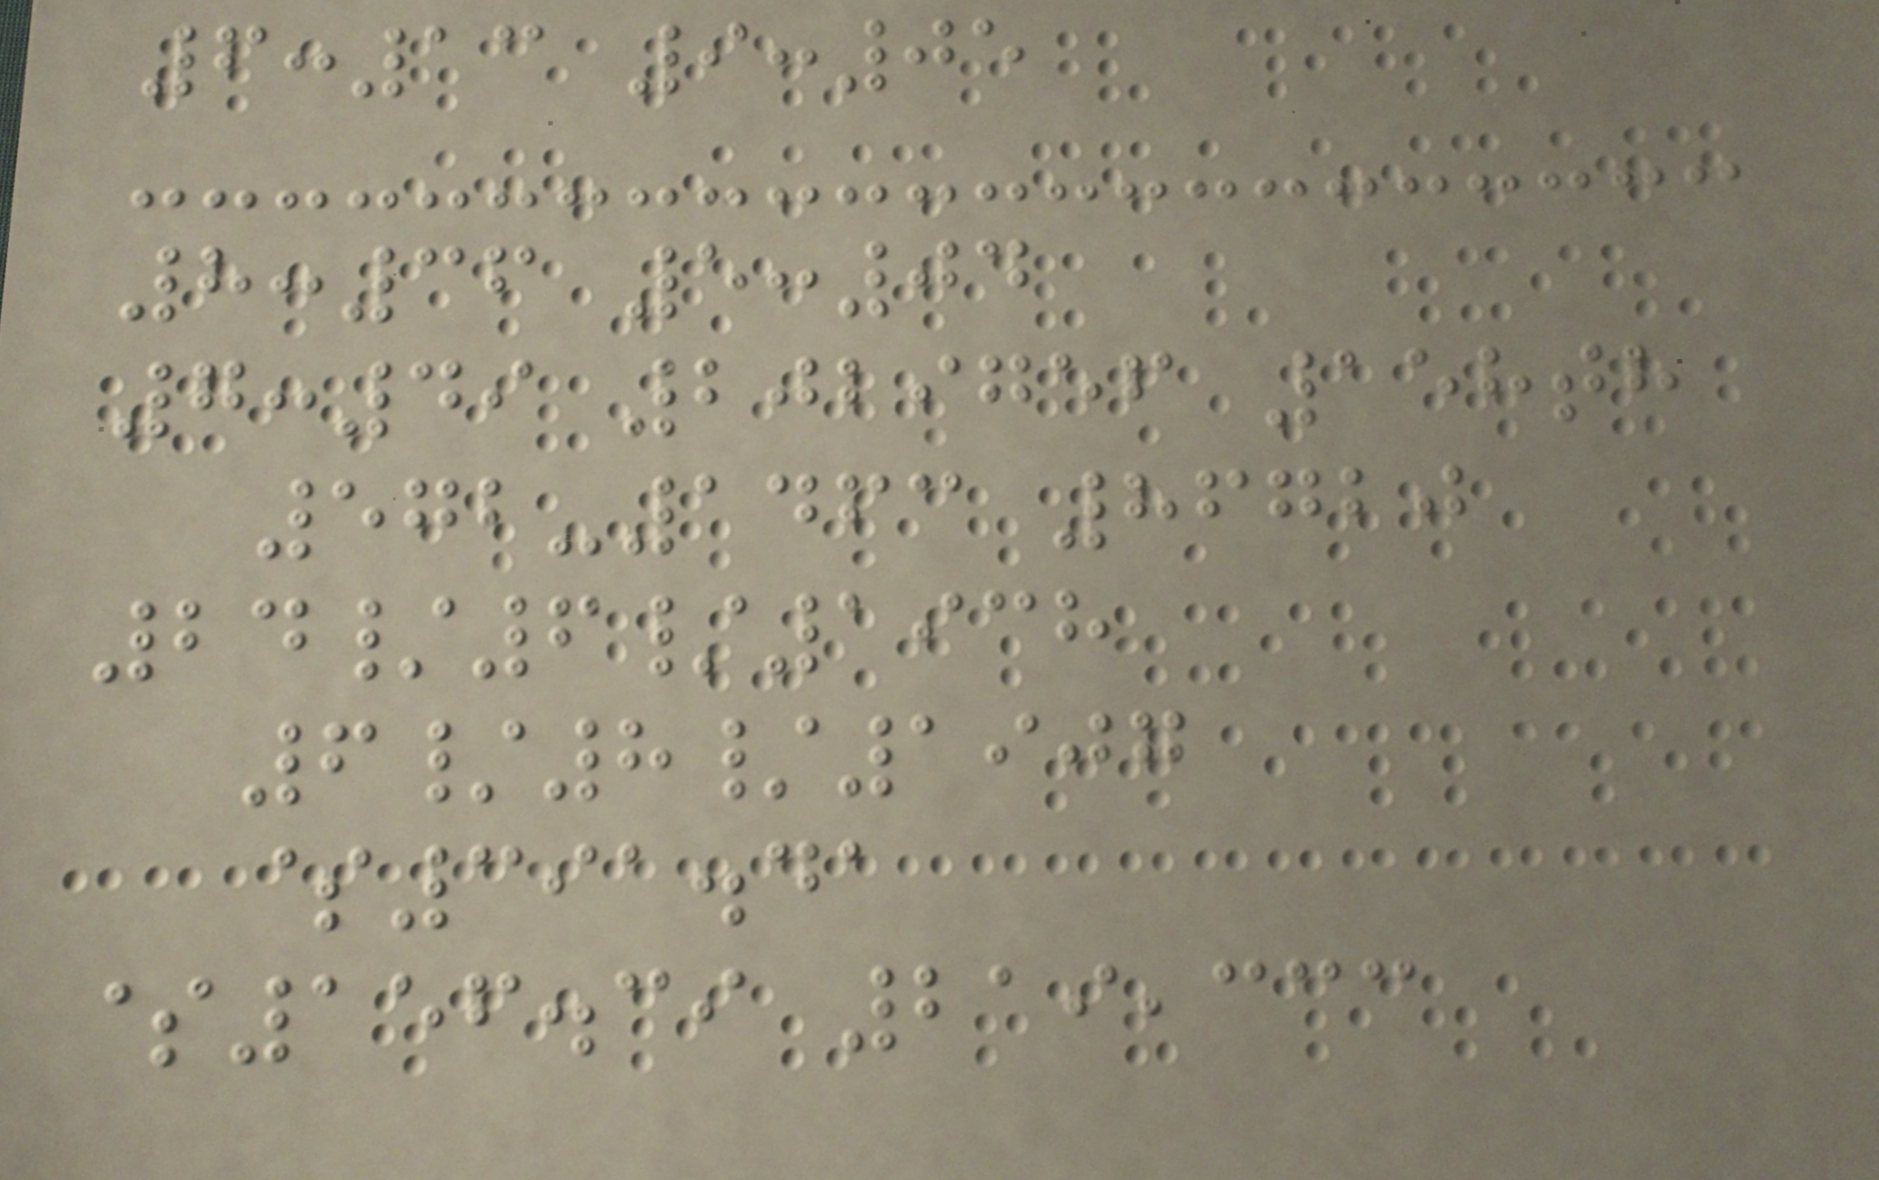6:13 9:05
8:36 5:04
7:49 2029756 158th
572-1463 86720
24/6/1938
6/8/1907
$391.41
$156.39 219,333
